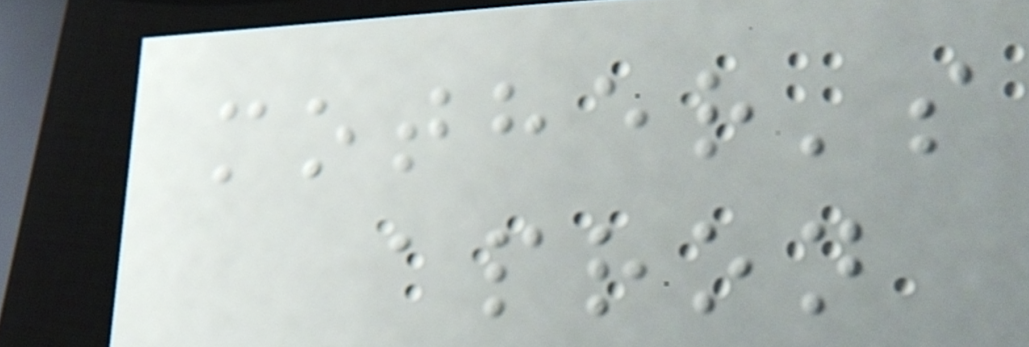mother's
apron
